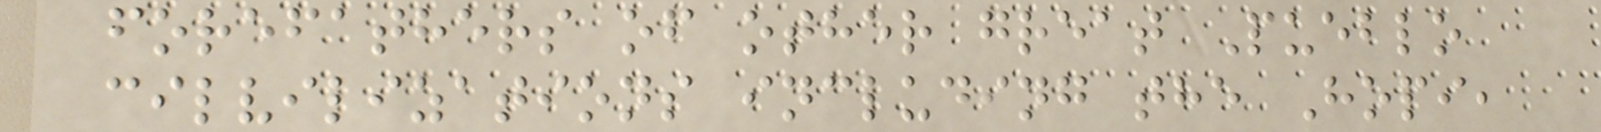forefathers of other great Pueblo
cilvilizations including the Hopi,
